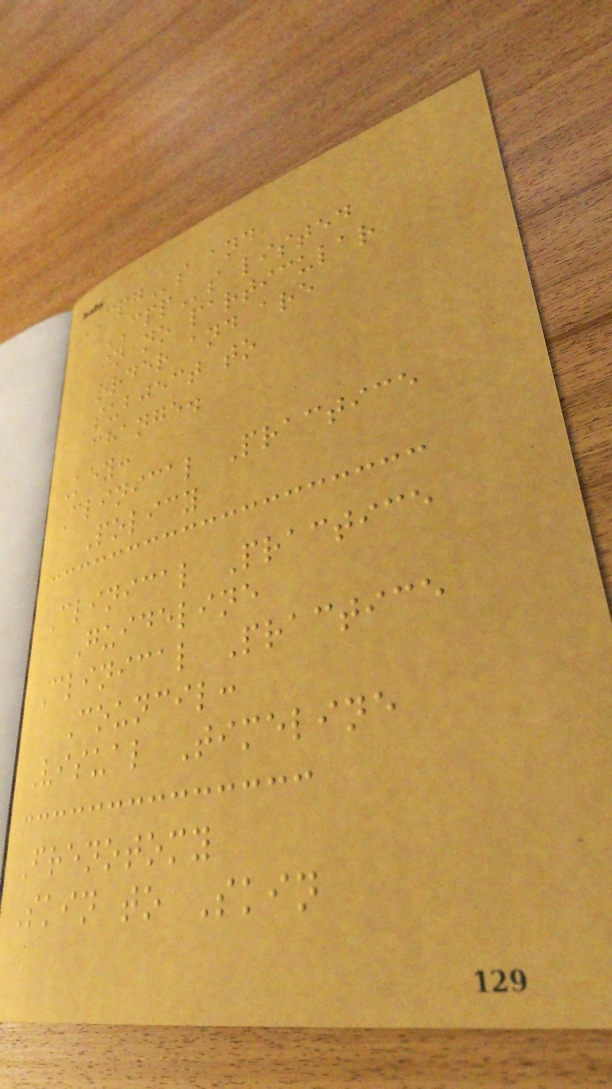CPGs and
CPPs listed
in no particular
order and are
subject to
change.
Key:
Clinical Practice
Policy
Clinical Practice
Guideline
Clinical Practice
Council:
Visual Timeline
Frenotomy
Skin to Skin
